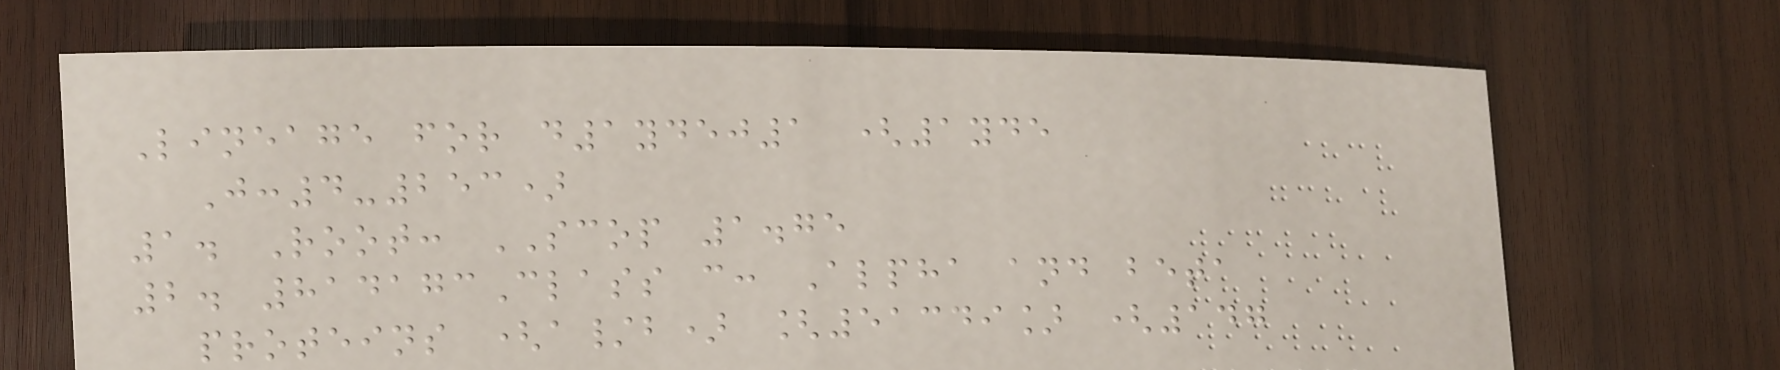Lineage for d1ydej1 (1yde
J:4-253)
1. Root: SCOP 1.75
2. 814173Class c: Alpha and beta
proteins (a/b) [51349] (147
